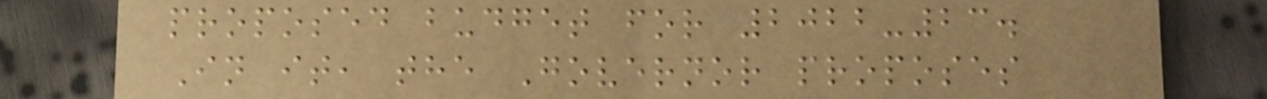proposed budget for 2022-23.
In it, the Governor proposes
